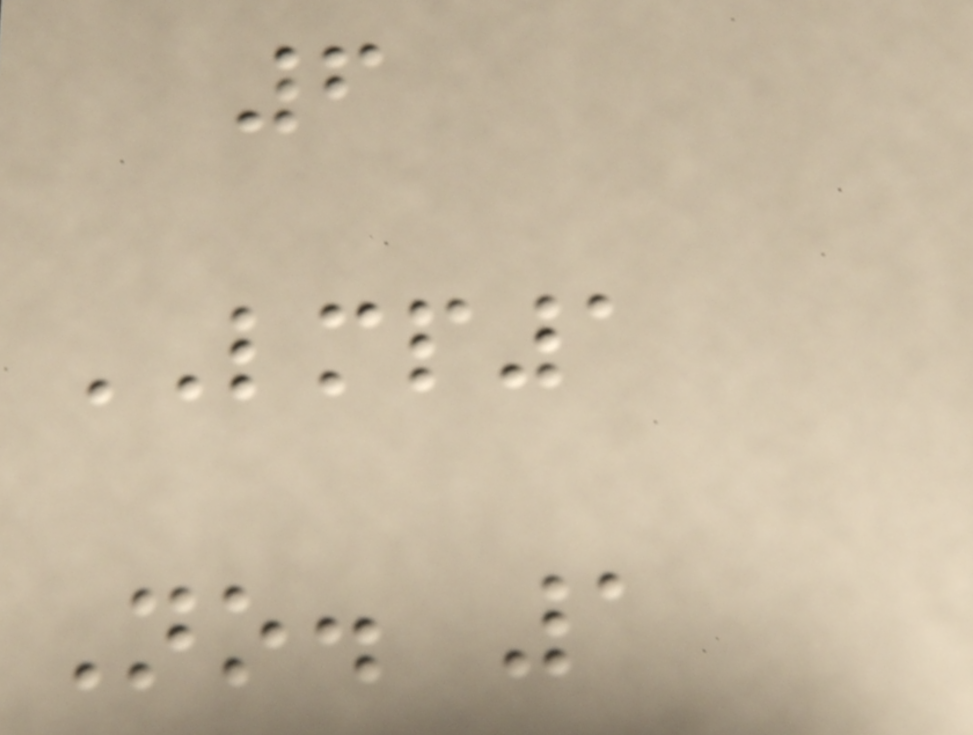6
LMP1
No. 1
